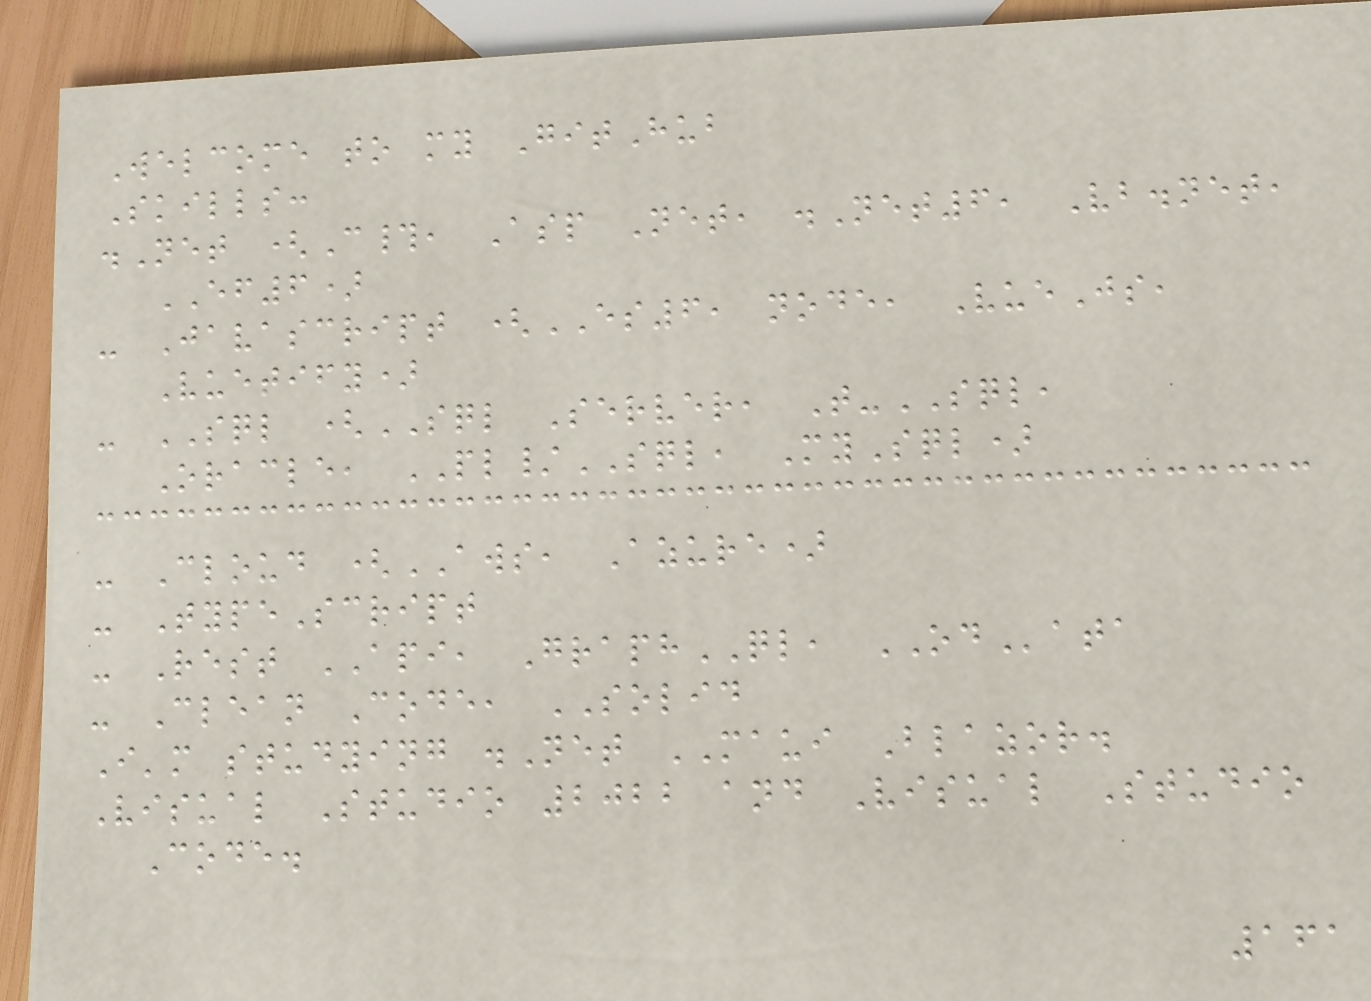Welcome to my GitHub
Skills:
.Net (C#, Asp Net, .Net6, Vb.net,
EF6)
- Javascript (ES6, node, VueJs,
Vuetify)
- SQL (SQL Server, T-SQL,
Oracle, PL/SQL, MySql)
- Cloud (AWS, Azure)
- TypeScript
- Rest API, GraphQL, OData
- Clean Code, SOLID
I'm studying .Net MAUI Blazor.
Visual Studio 2022 and Visual Studio
Code.
161
